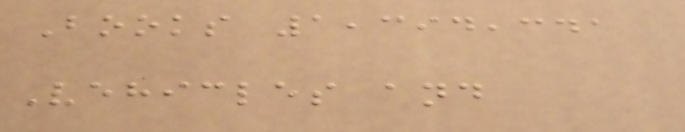Books 1,394,341
Vehicles and
